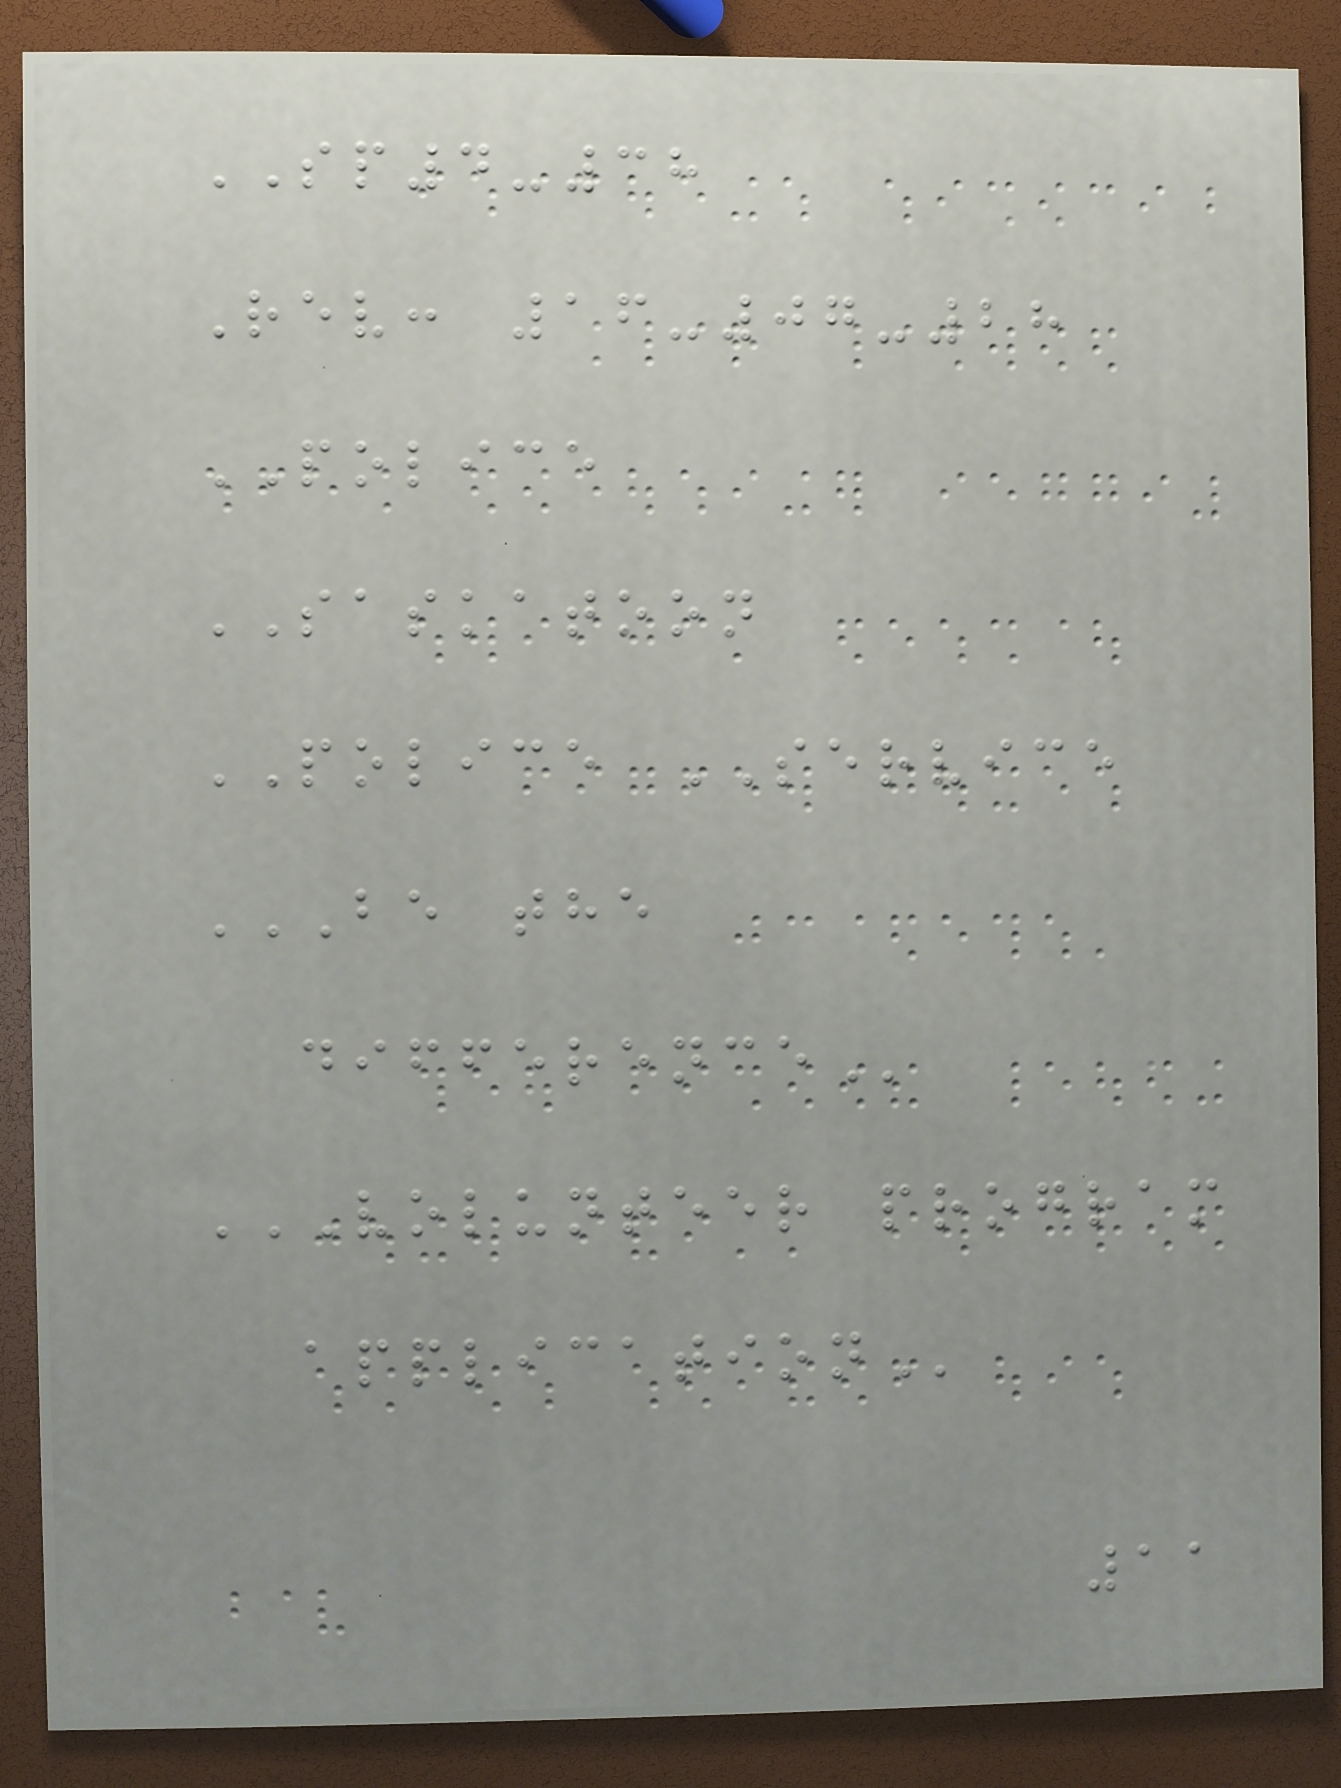SP4-38
Rev: 16-07-28
POLICE
SASKATOON
POLICE SERVICE
BE THE
DIFFERENCE
VOLUNTEER PROGRAM
APPLICATION
11
